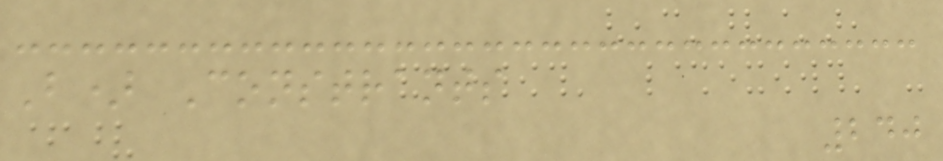B) Constrants
240
